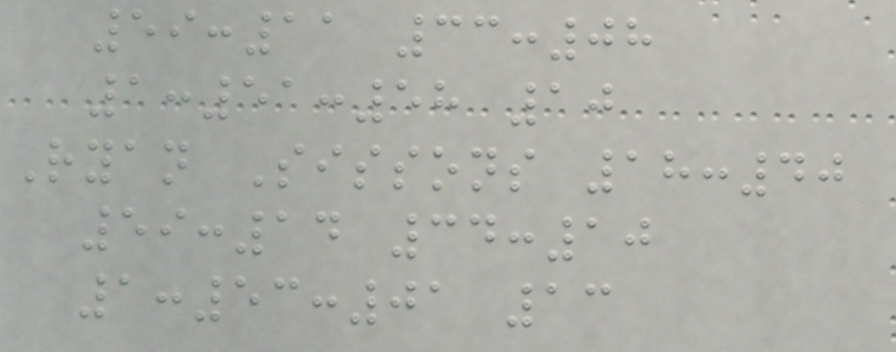59:11 33:08
1:51:58 10
Ryan Sissons 18:40
59:14 34:10
1:53:01 13
